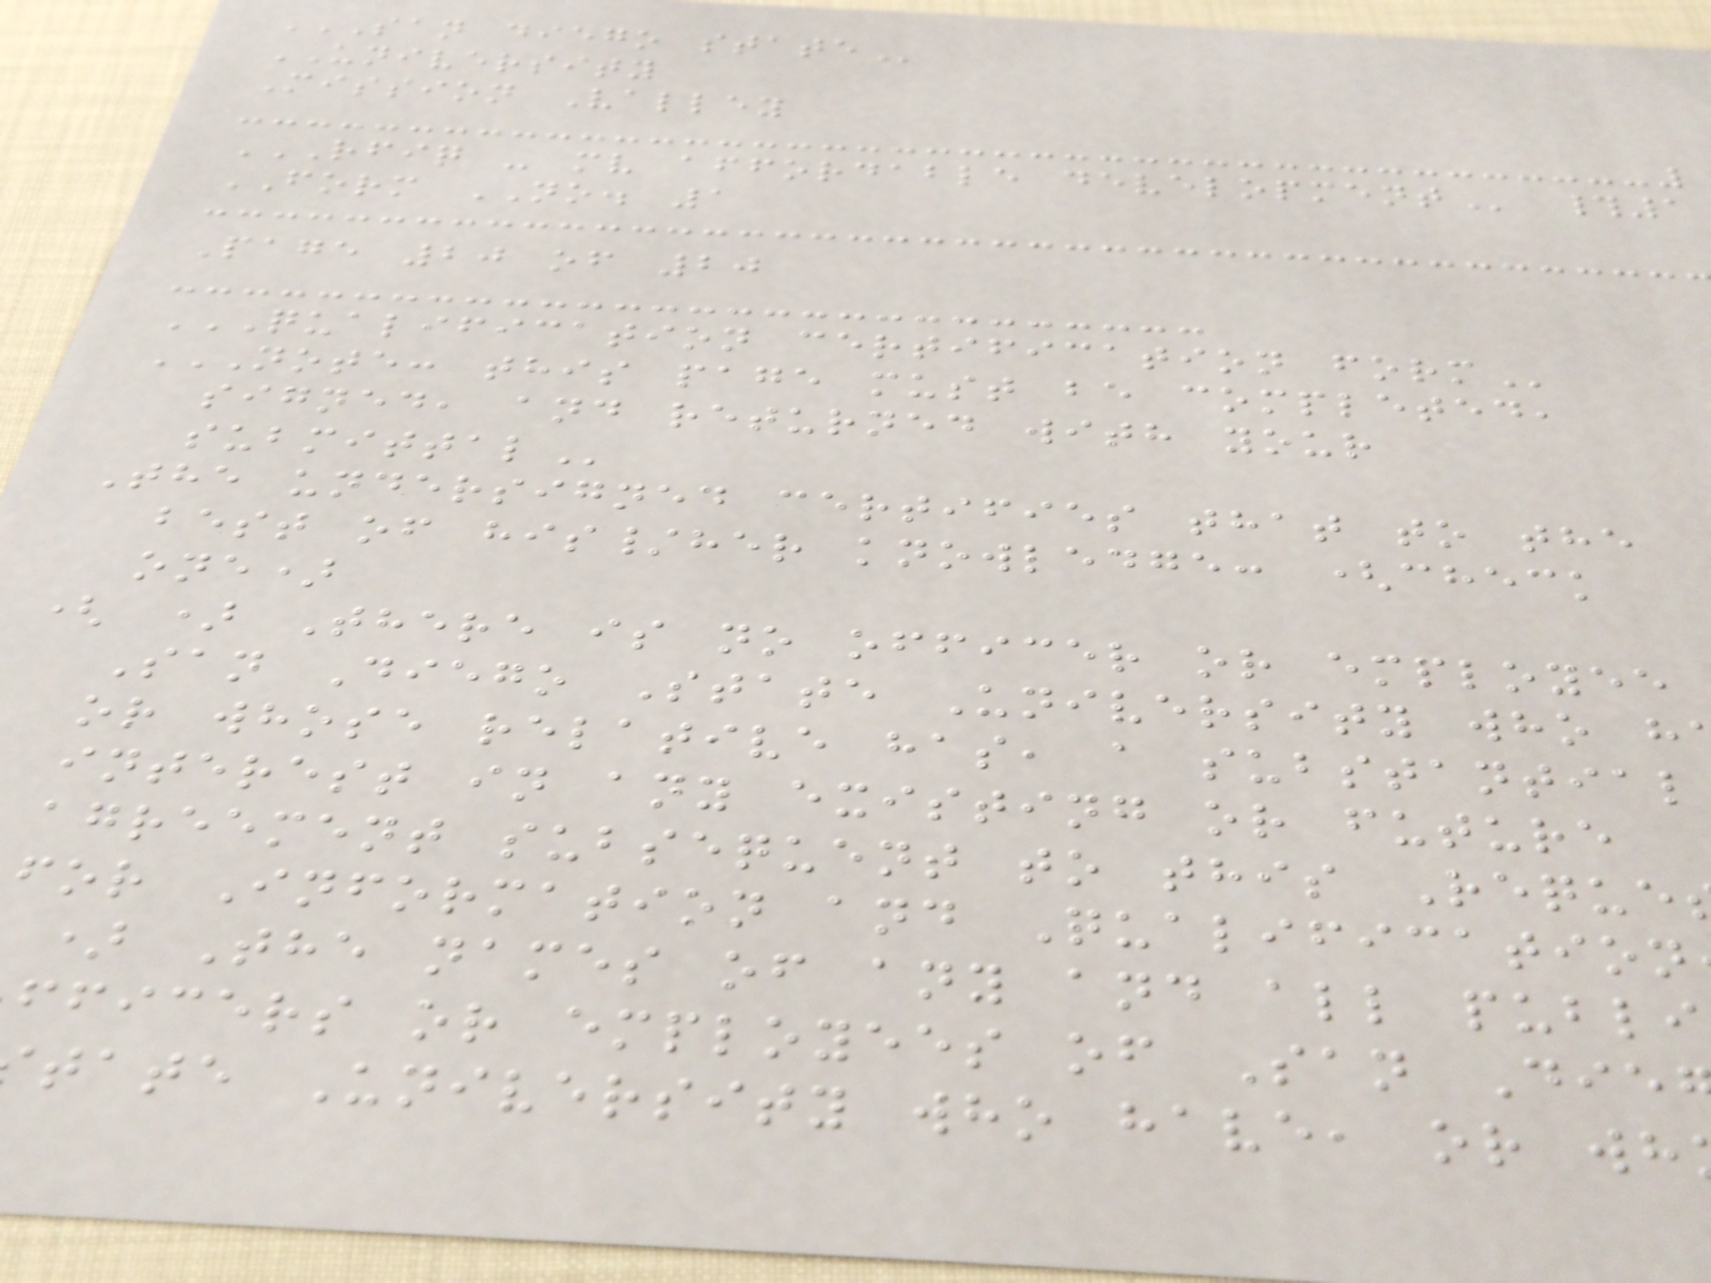SAN DIEGO STATE
UNIVERSITY
Mission Valley
RFIQ - MV AFFORDABLE DEVELOPMENT #1
FORM NO. 1
Page 20 of 20
QUALIFICATION CERTIFICATION FORM
NOTE: THIS PAGE MUST BE COMPLETED,
signed, and returned with your
The undersigned certifies that to the
best of his/her knowledge: (check
one)
( ) There is no officer or employee
San Diego State University who h
or whose relative has, a substantial
interest in any existing or future
agreement subsequent to this Reque
for Information and Qualification
) The names of any and all publi
fficers or employees of San Die
tate University who have, or wh
